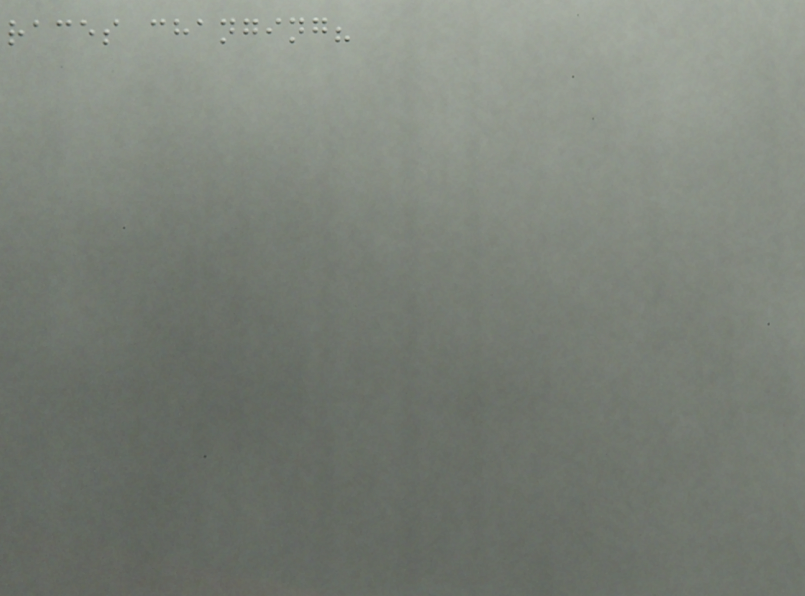races changing?
